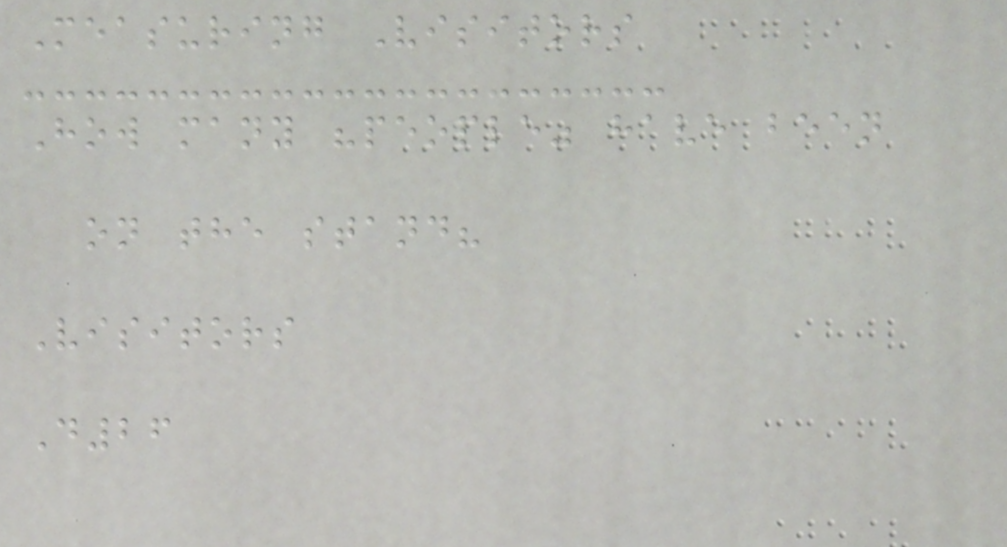Measuring Visitors
How many "people" have been
on the stand?
Visitors
D26
